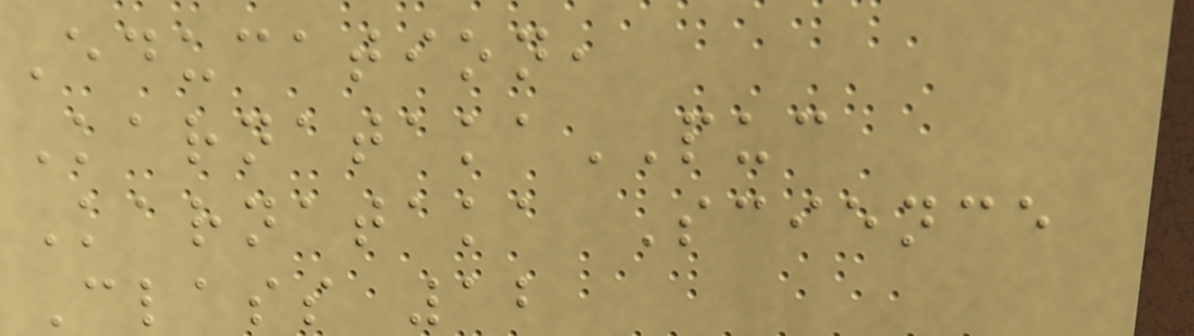Education,
KarnatakaPUC
Karnataka Science
Class 12
